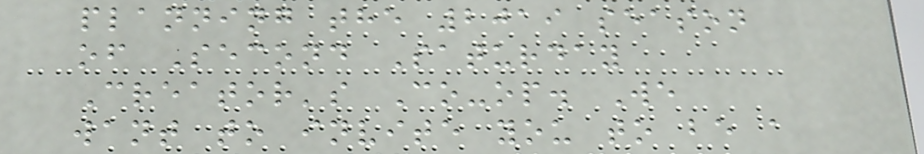planning the 2019 season
of Second Saturday
Creator's Co-op. We
want to invite you to be a
